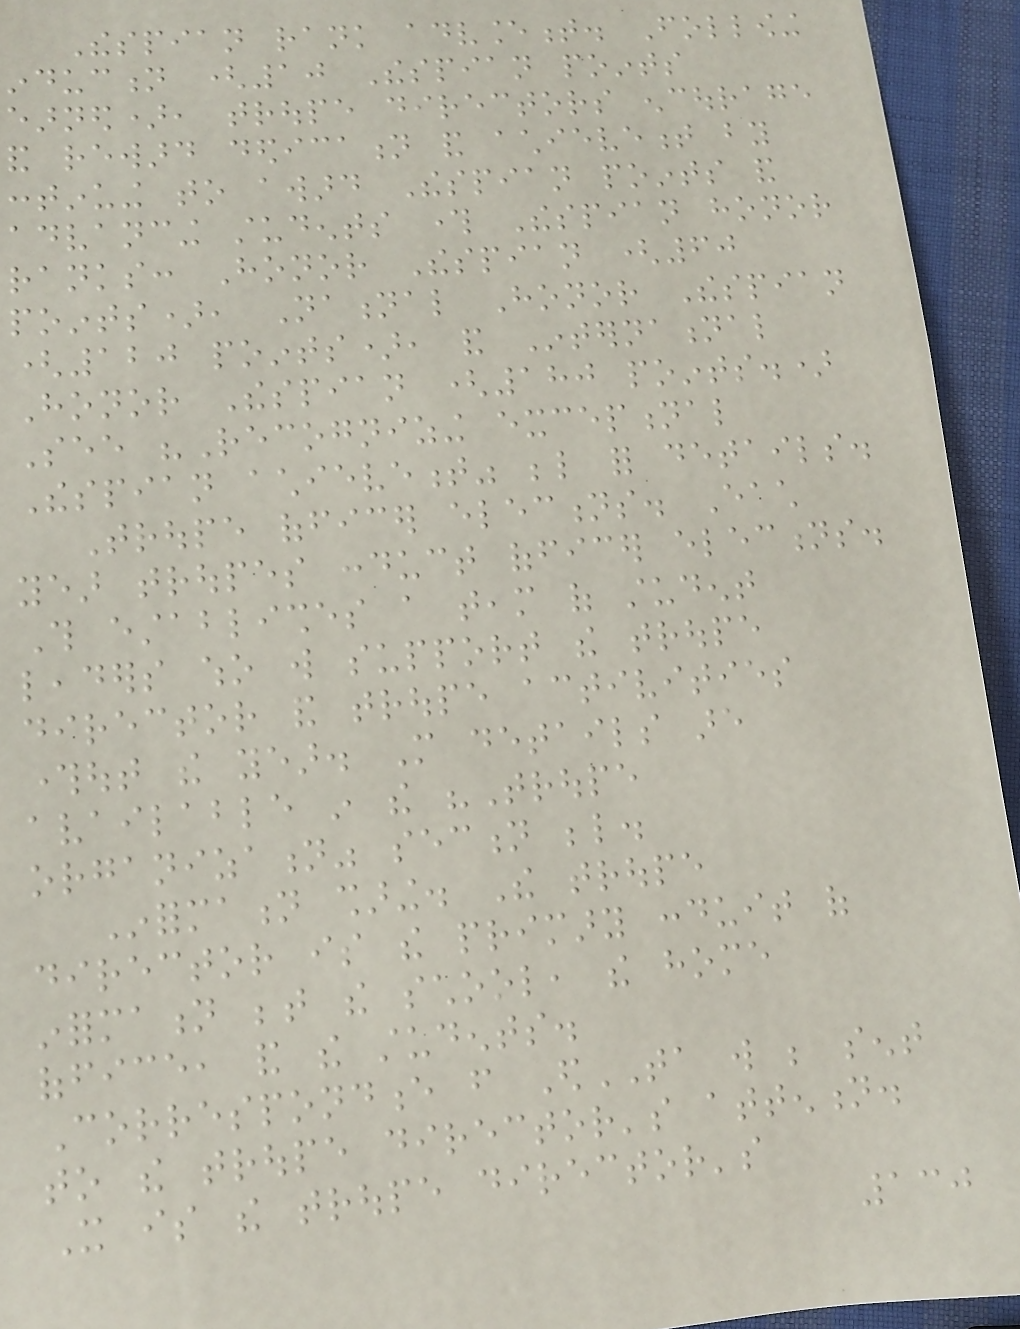Thespian rank advancement. Following
induction (10 Thespian points
earned), troupe directors encourage
and reward dedication and achievement by
continuing to award Thespian points and
advancing students through Thespian honor
ranks: Honor Thespian (60
points), National Honor Thespian
(120 points), and International
Honor Thespian (180 points.)
See "Recognizing exceptional
Thespian achievement" below for details.
Troupe officer elections. Each
year troupes conduct officer elections.
This establishes a team of student
leaders who will support the troupe
director and troupe activities
throughout the year. More details are
available in the "Troupe
organization" section below.
Information sharing. The troupe
director is the primary conduit of
information between the school, the home
office, and the students.
Correspondence from EdTA will be sent
to the troupe director's attention.
It is the troupe director's
130
